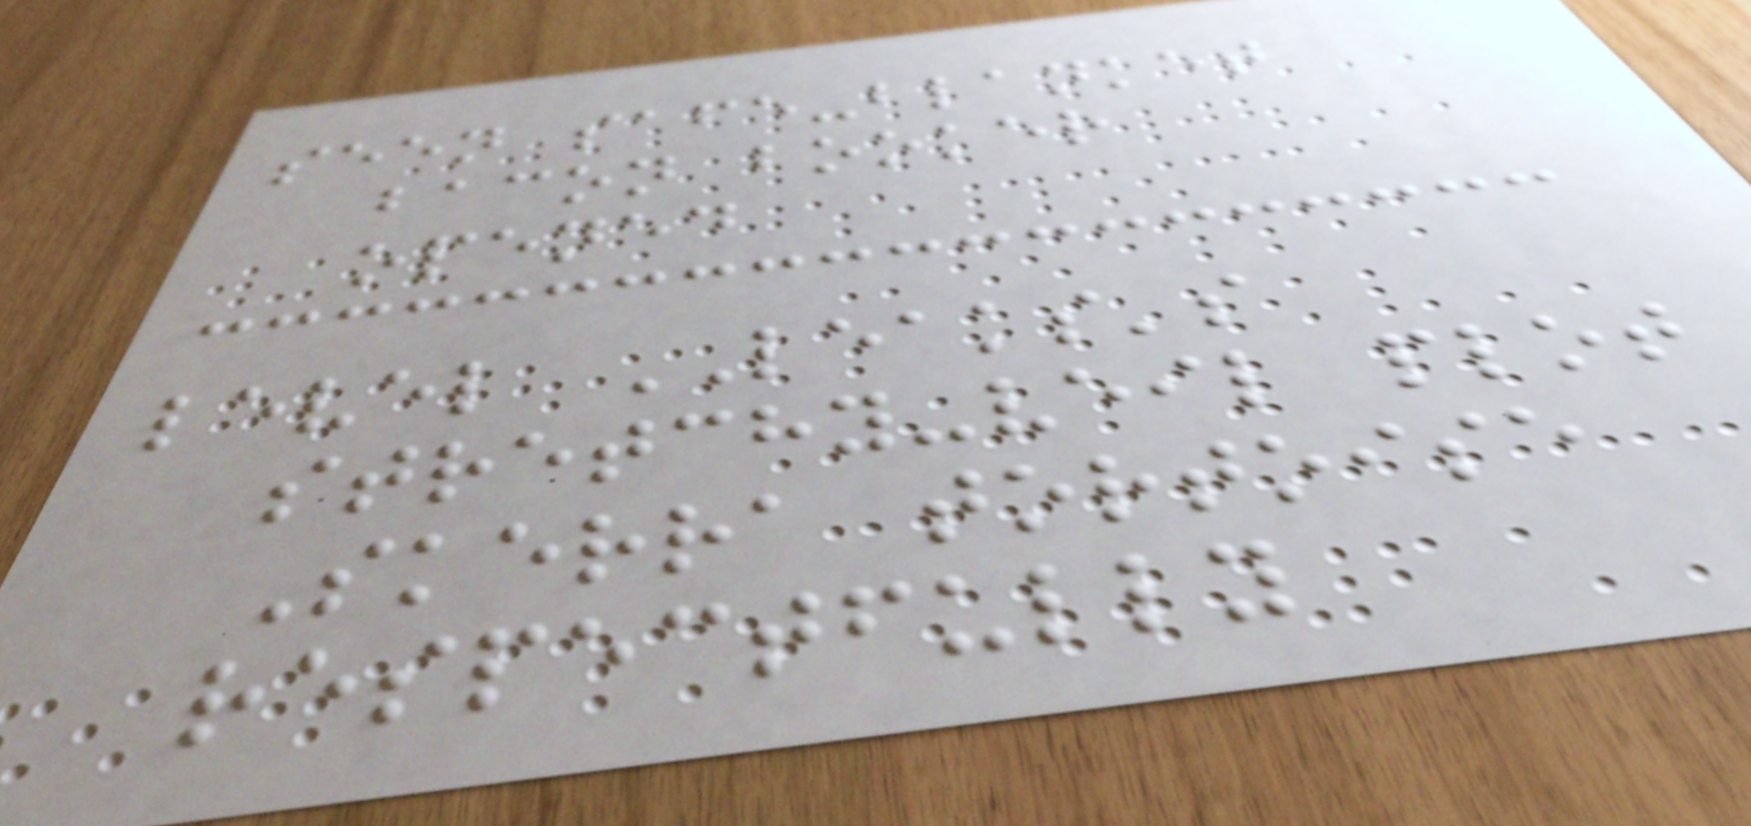seen safe-blanket
bacon booker
opened
level LEAKS's
stretchy-veil plot
Skerra tortoise
respectfully
